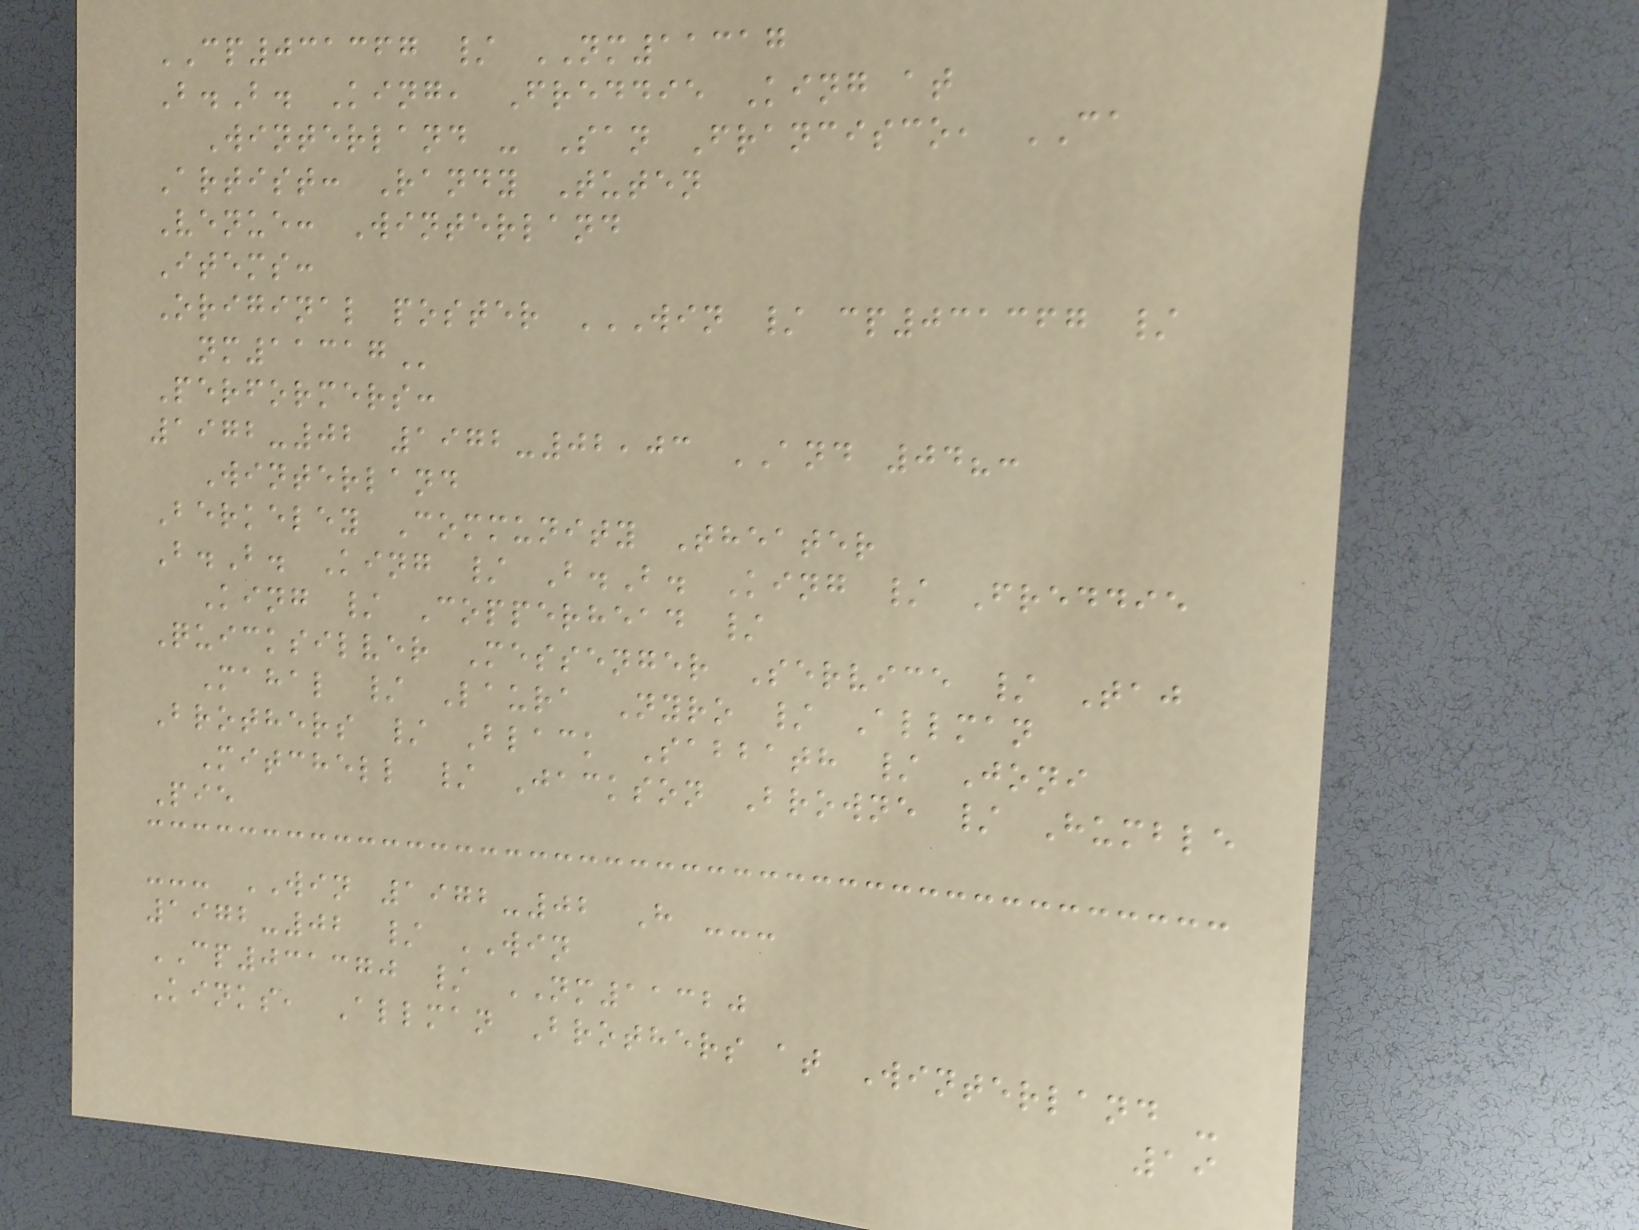CP031367 / NM11317
B.B. King, Freddie King at
Winterland - San Francisco, CA
Artist: Randy Tuten
Venue: Winterland
Items:
Original poster WIN / CP031367 /
NM11317
Performers:
1972-02 1972-02,03 AND 04?:
Winterland
Berkeley Community Theater
B.B. King / B.B. King / Freddie
King / Copperhead /
Quicksilver Messenger Service / Taj
Mahal / Laura Nyro / Allman
Brothers / Black Sabbath / Joni
Mitchell / Jackson Browne / Humble
Pie
--- WIN 1972-02 H ---
1972-02 / WIN
CP031370 / NM11320
Kinks, Allman Brothers at Winterland -
19
